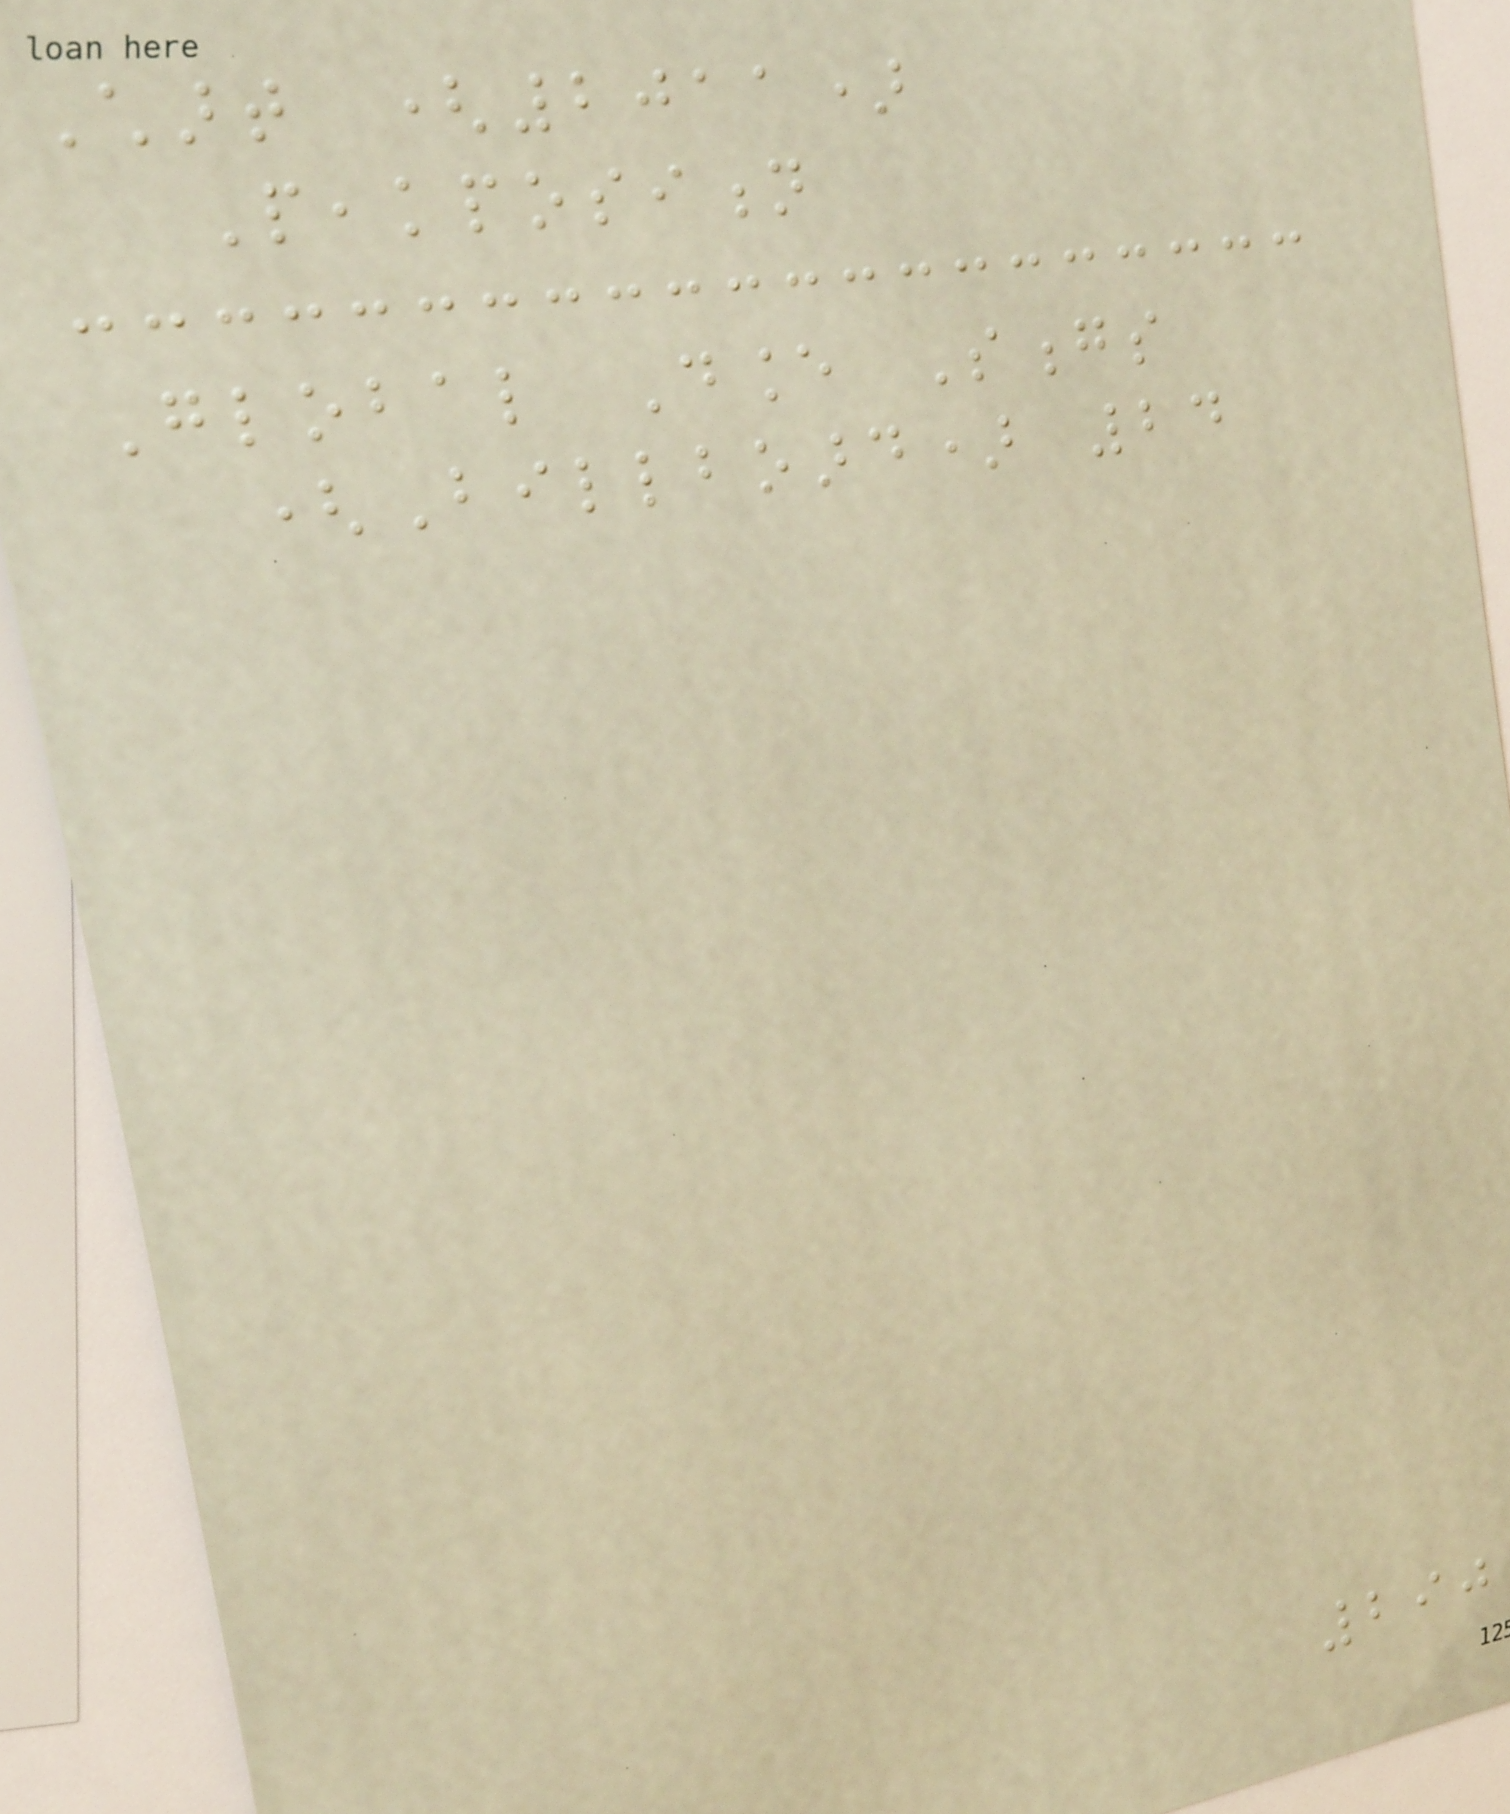Chart (2011)
Peakposition
Global Dance Songs
(Billboard) 24
290
